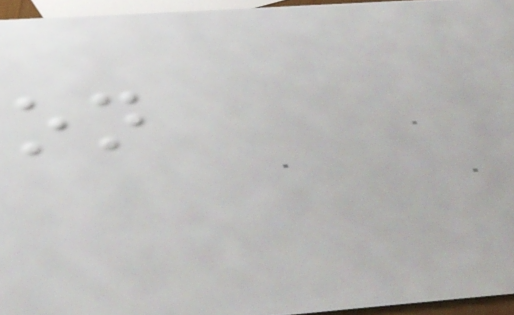on
